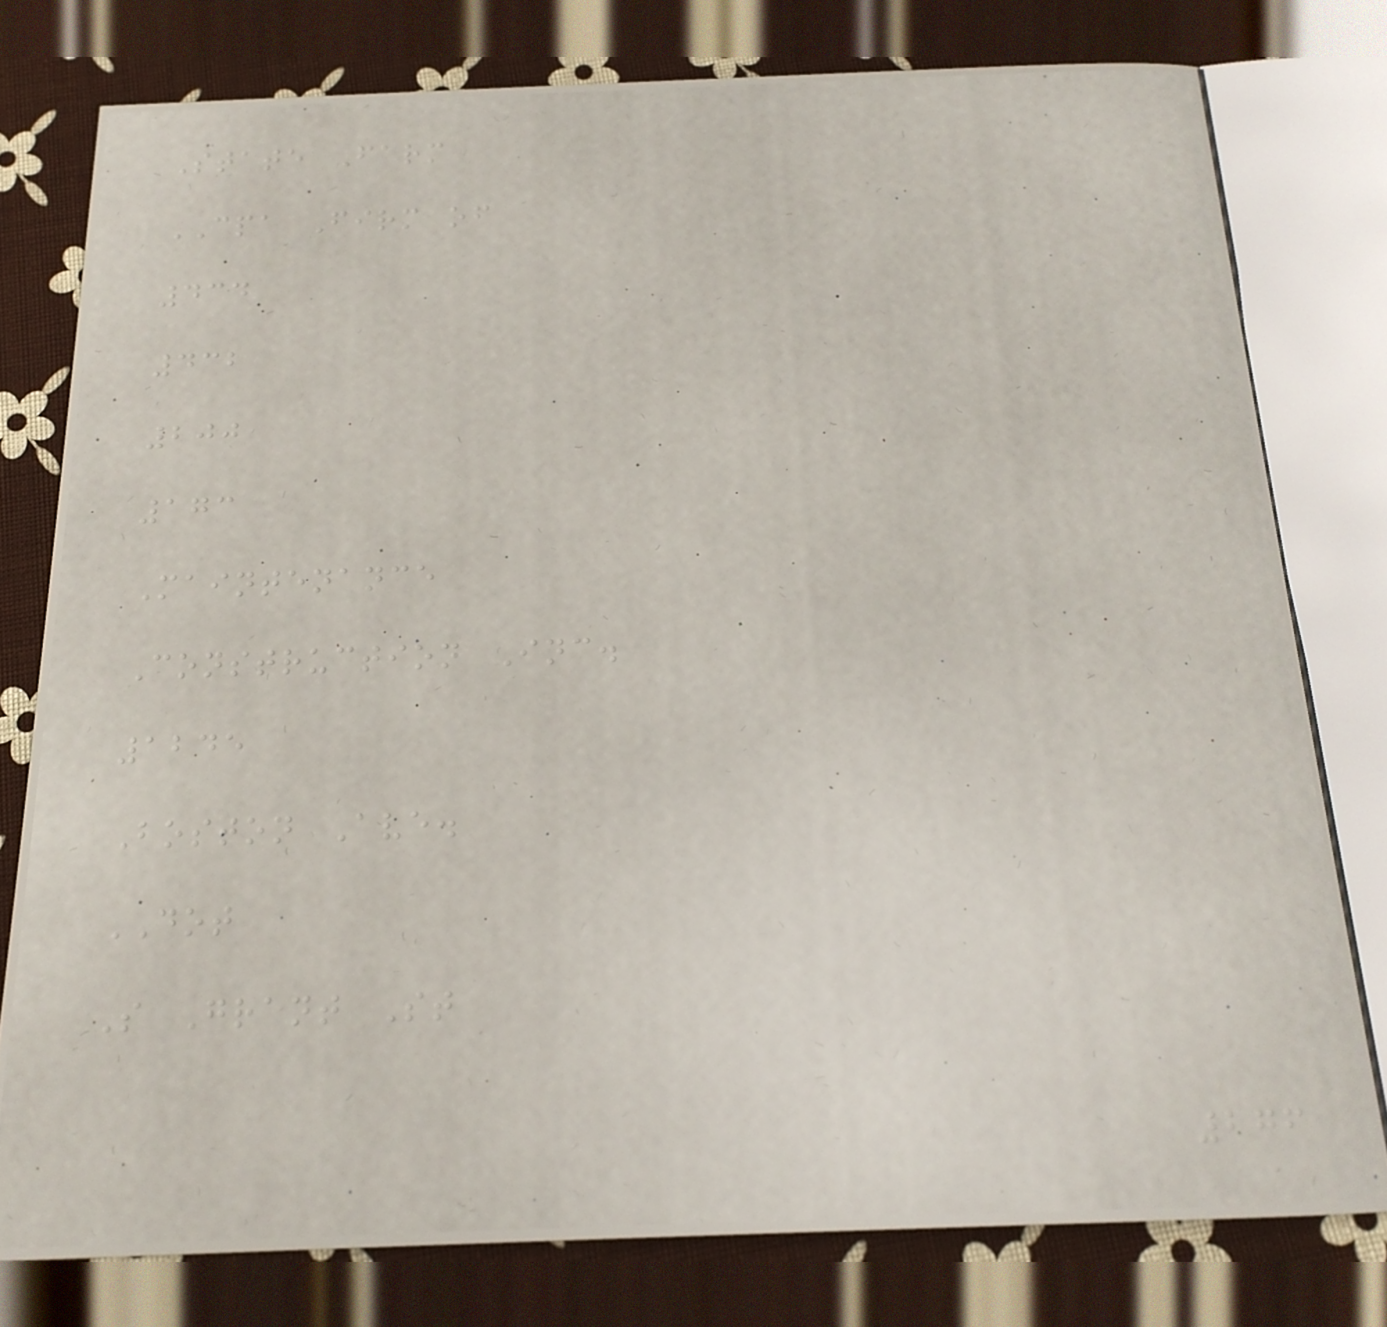State Farm
CPA Firm of
434
432
200
173
Maintenance
Construction Inc.
1245
Boston Ave.
DOT
S Grant St
276
